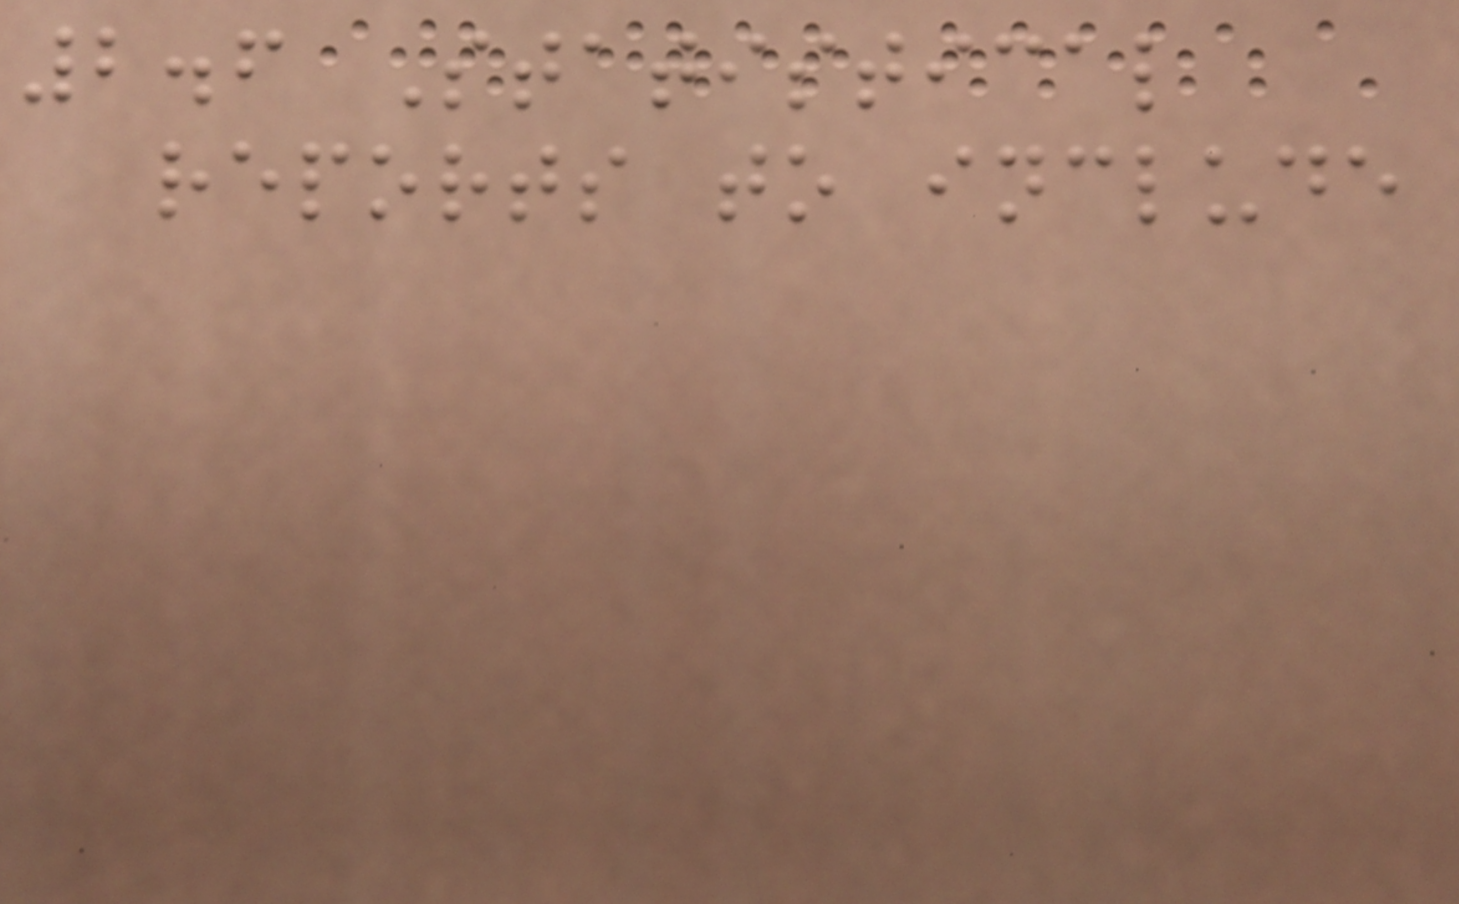2.6 Statistical
reports to include
